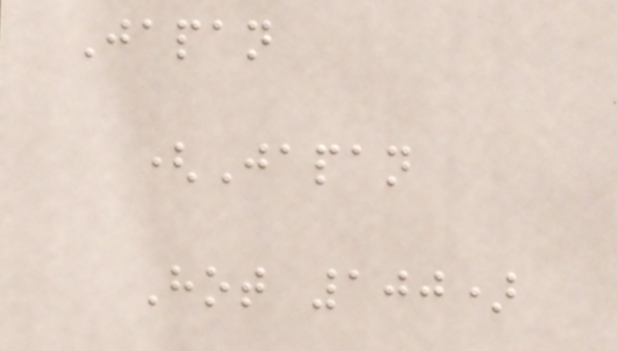Japan
(Japan
Hot 100)
